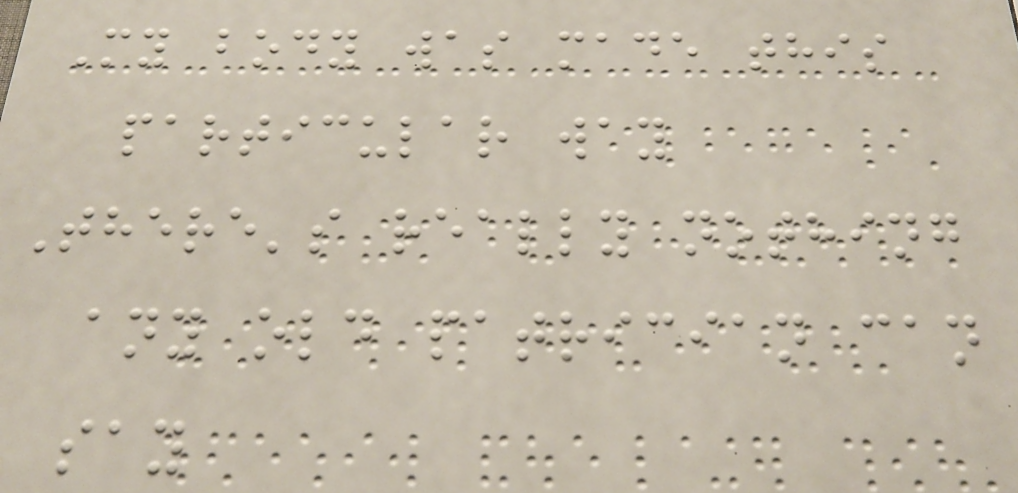My body was made this
particular way
There's really nothing
any old patrician can
say
